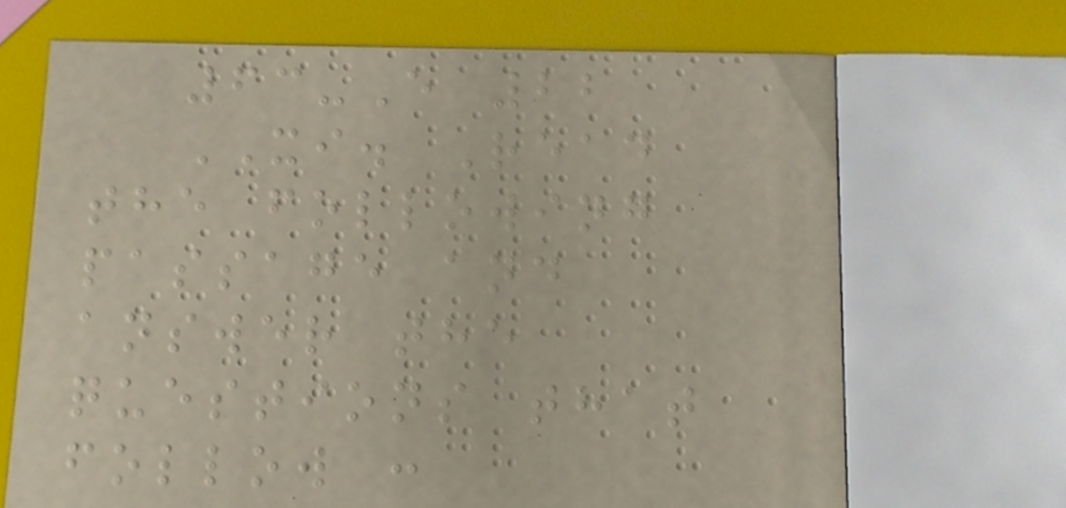63-E 22
XI. Read
the following
passage and
answer the
questions that
follow :
